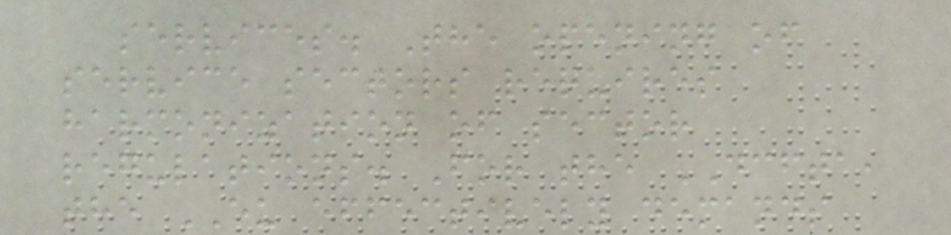services. The opening of
service sectors requires
harmonization of sector
regulations. For the DCFTA,
the EU effectively demands
